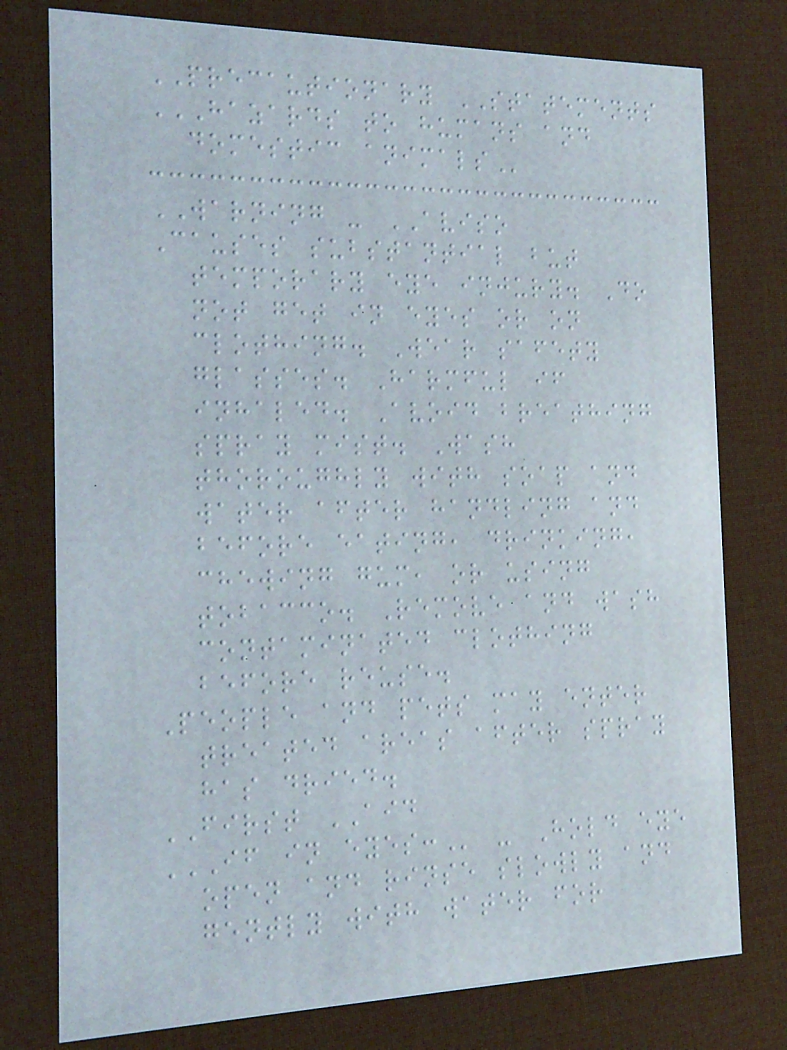PRECAUTIONARY STATEMENTS
HAZARDS TO HUMANS AND
DOMESTIC ANIMALS
WARNING - AVISO
Causes substantial but
temporary eye injury. Do
not get in eyes or on
clothing. Wear safety
glasses. Harmful if
inhaled. Avoid breathing
spray mist. Wash
thoroughly with soap and
water after handling and
before eating, drinking,
chewing gum, or using
tobacco. Remove and wash
contaminated clothing
before reuse.
People and pets may enter
treated areas after spray
has dried.
FIRST AID
IF IN EYES: - Hold eye
open and rinse slowly and
gently with water for
